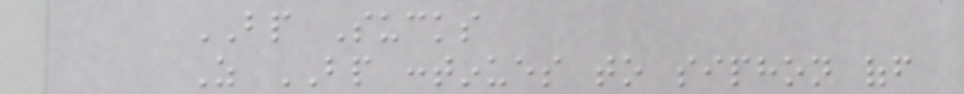BP Sucks
As BP continues to siphon off
